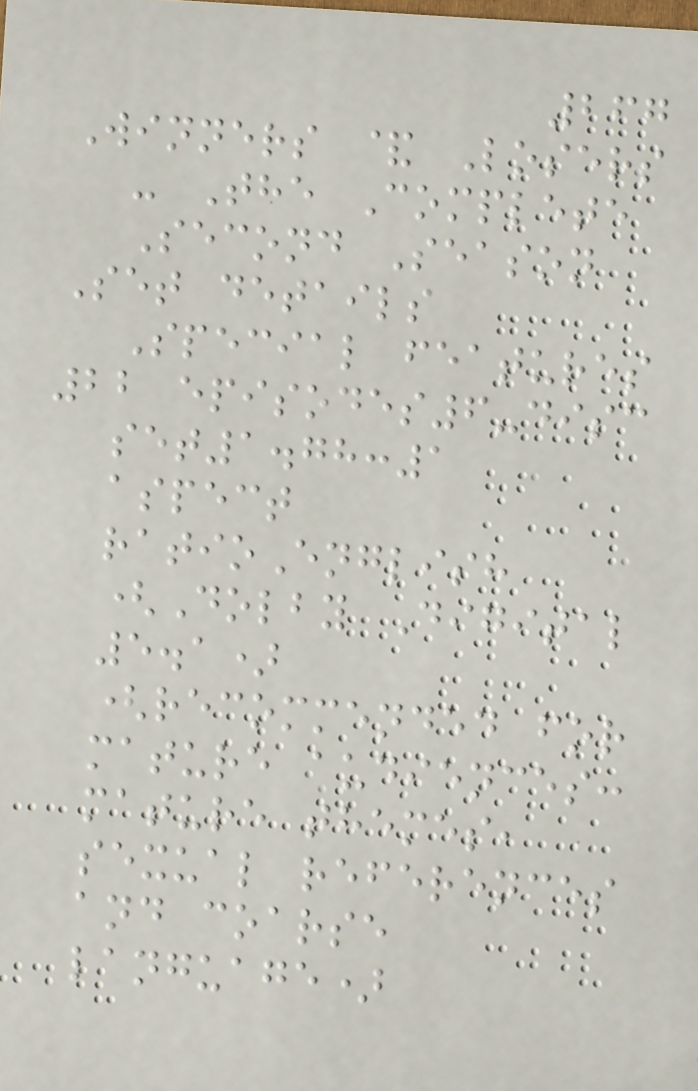267
Winners & Losers
- The Complete
Second Season
Set details
Special features
22 episodes6-disc
set1.78:1
aspect
ratioEnglish
(Dolby Digital
5.1)
(recommended for
mature audiences:
mature themes,
sexual references
and coarse
language)
